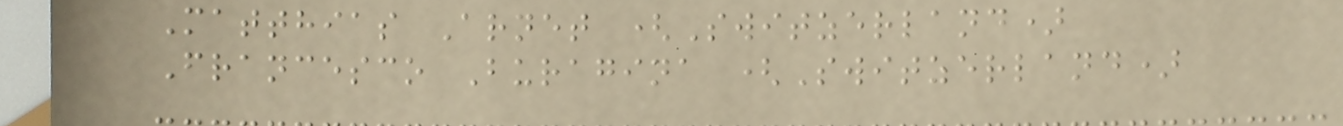Matthias Arnet (Switzerland)
Francesco Buragina (Switzerland)
